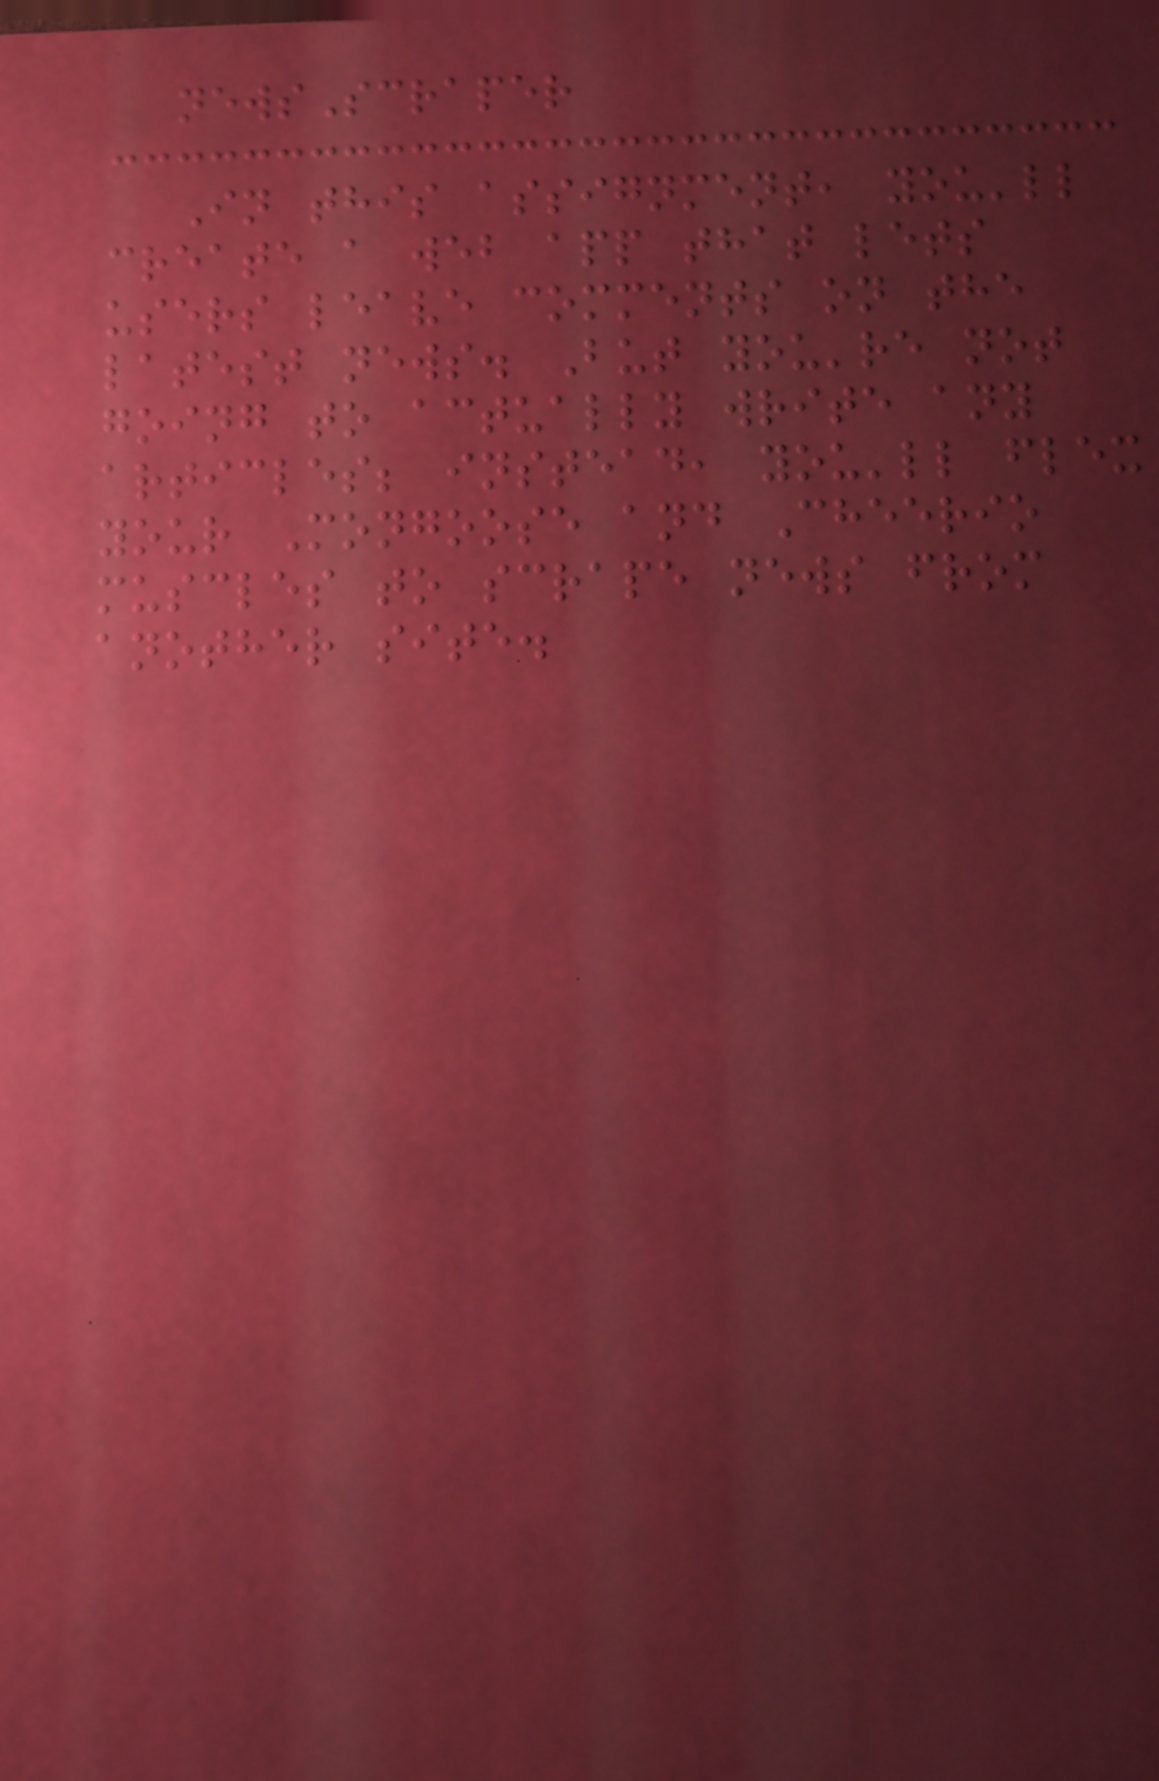newsScraper
In this assignment, you'll
create a web app that lets
users leave comments on the
latest news. But you're not
going to actually write any
articles; instead, you'll flex
your Mongoose and Cheerio
muscles to scrape news from
another site.
